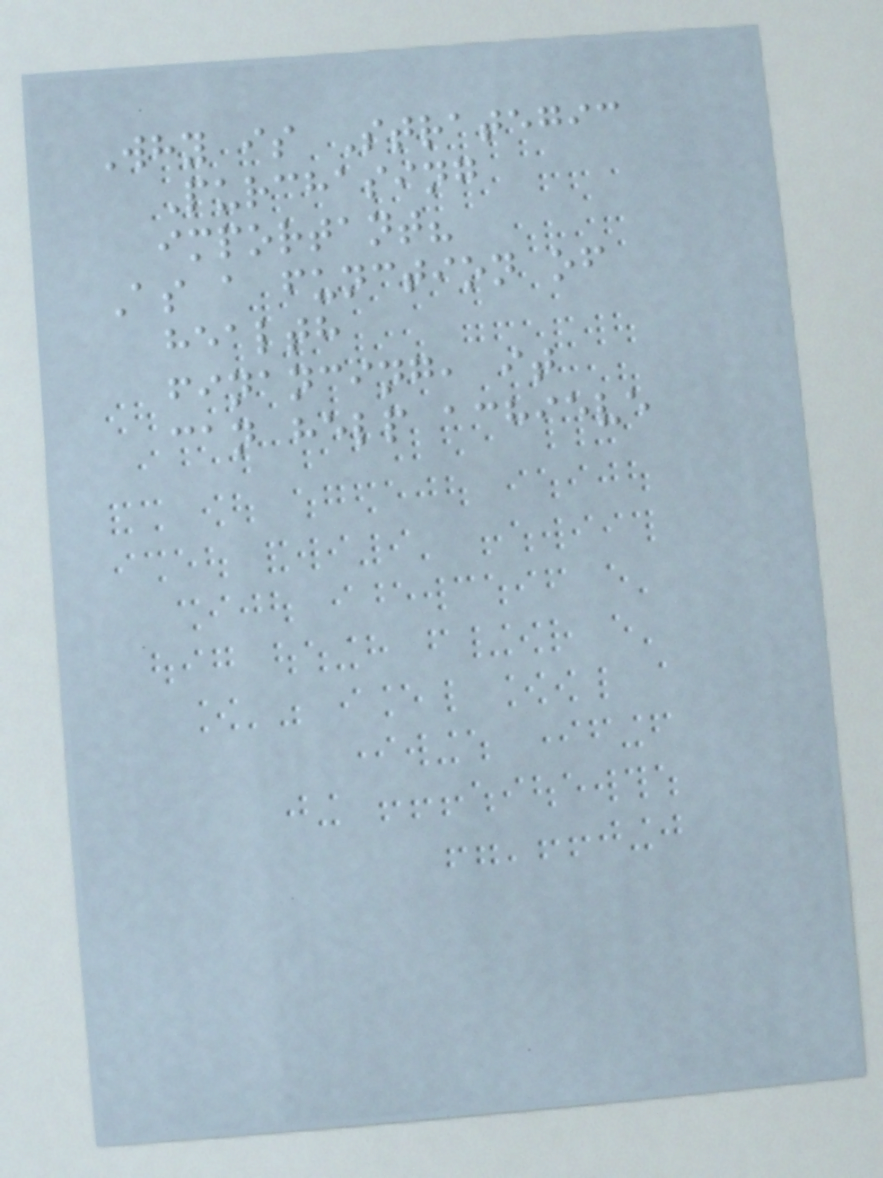Why is Strategic
Purchasing
important?
As a function of
health
financing, it
can help achieve
